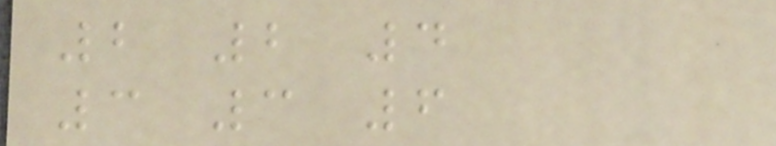2 2 4
3 3 6
